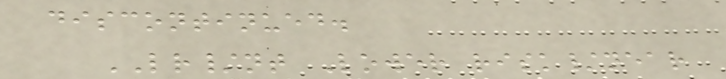discontinued.
LR/nt Lower risk/near
